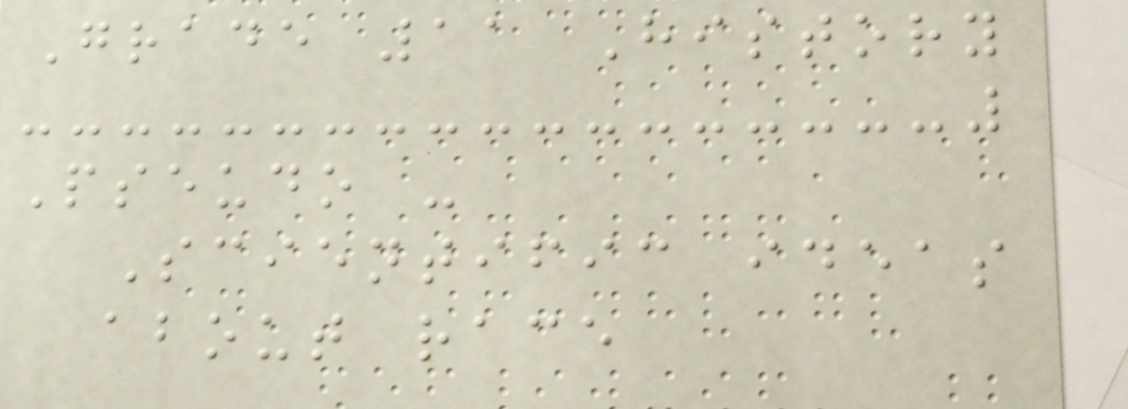Grade 11 History
Pseudo -
Scientific ideas
about race
